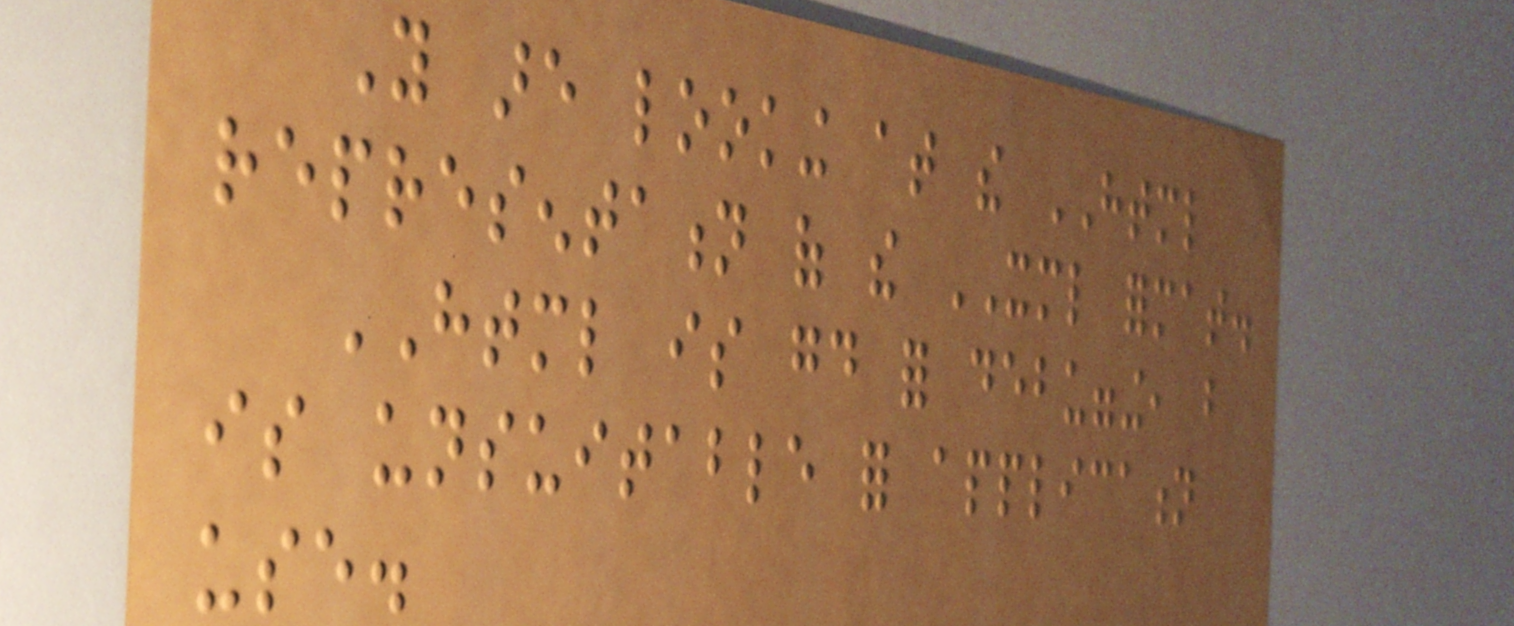You are looking at the HTML
representation of the XML format.
HTML is good for debugging, but
is unsuitable for application
use.
